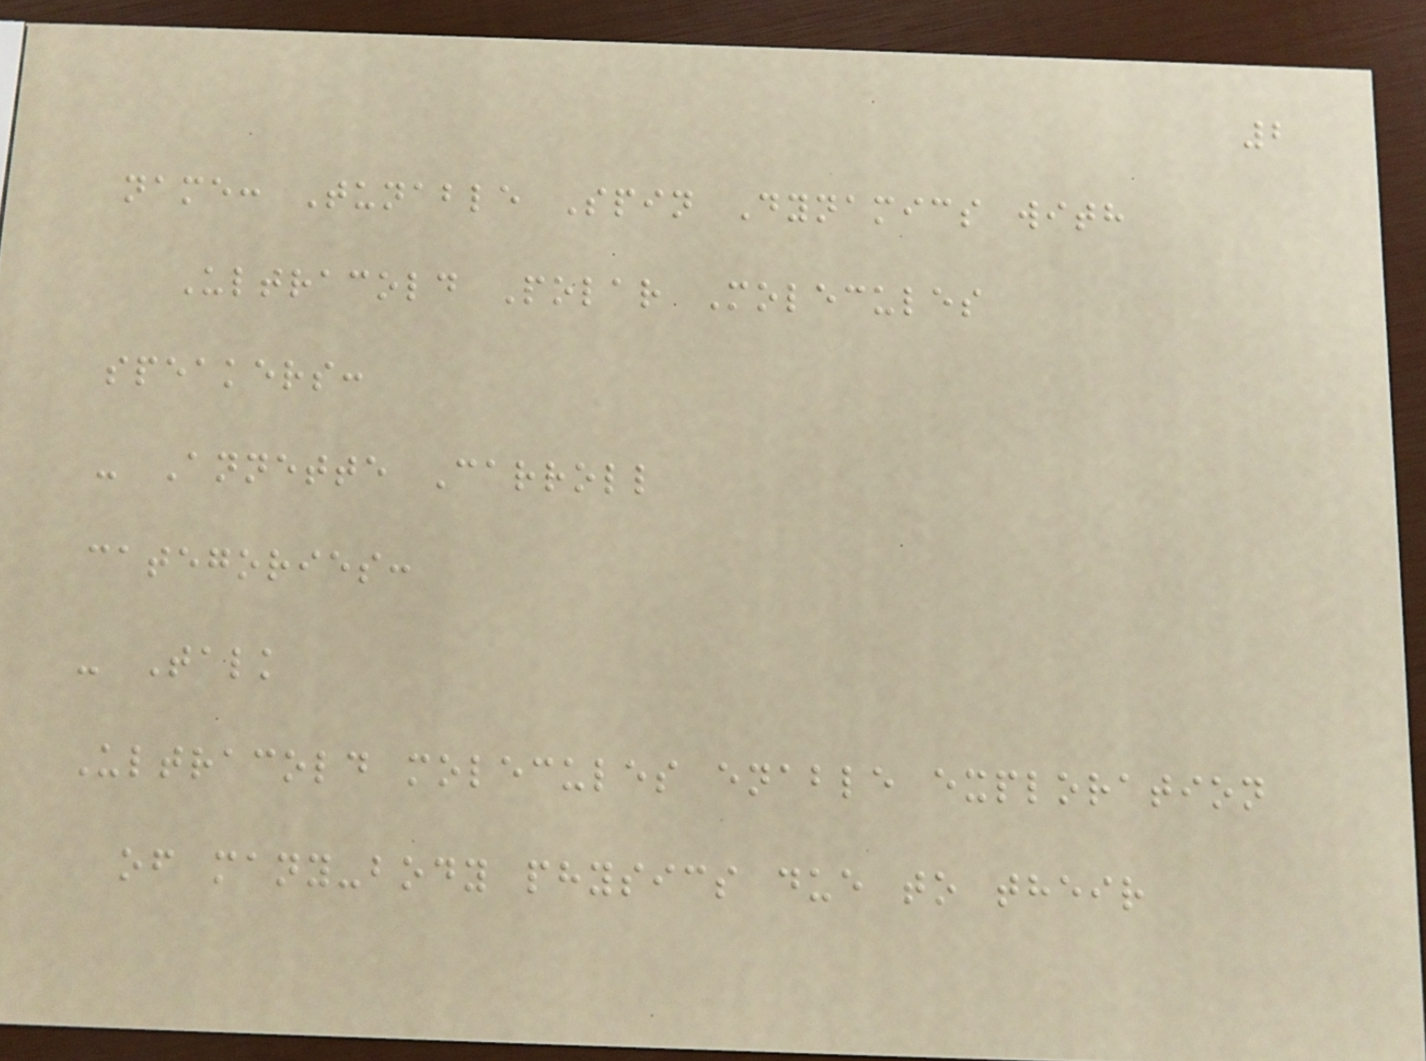2
name: Tunable Spin Dynamics with
Ultracold Polar Molecules
speakers:
- Annette Carroll
categories:
- Talk
Ultracold molecules enable exploration
of many-body physics due to their
